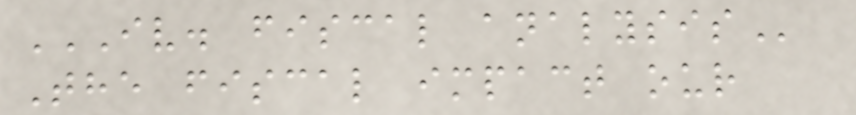IV. FISCAL ANALYSIS
The fiscal impact our
